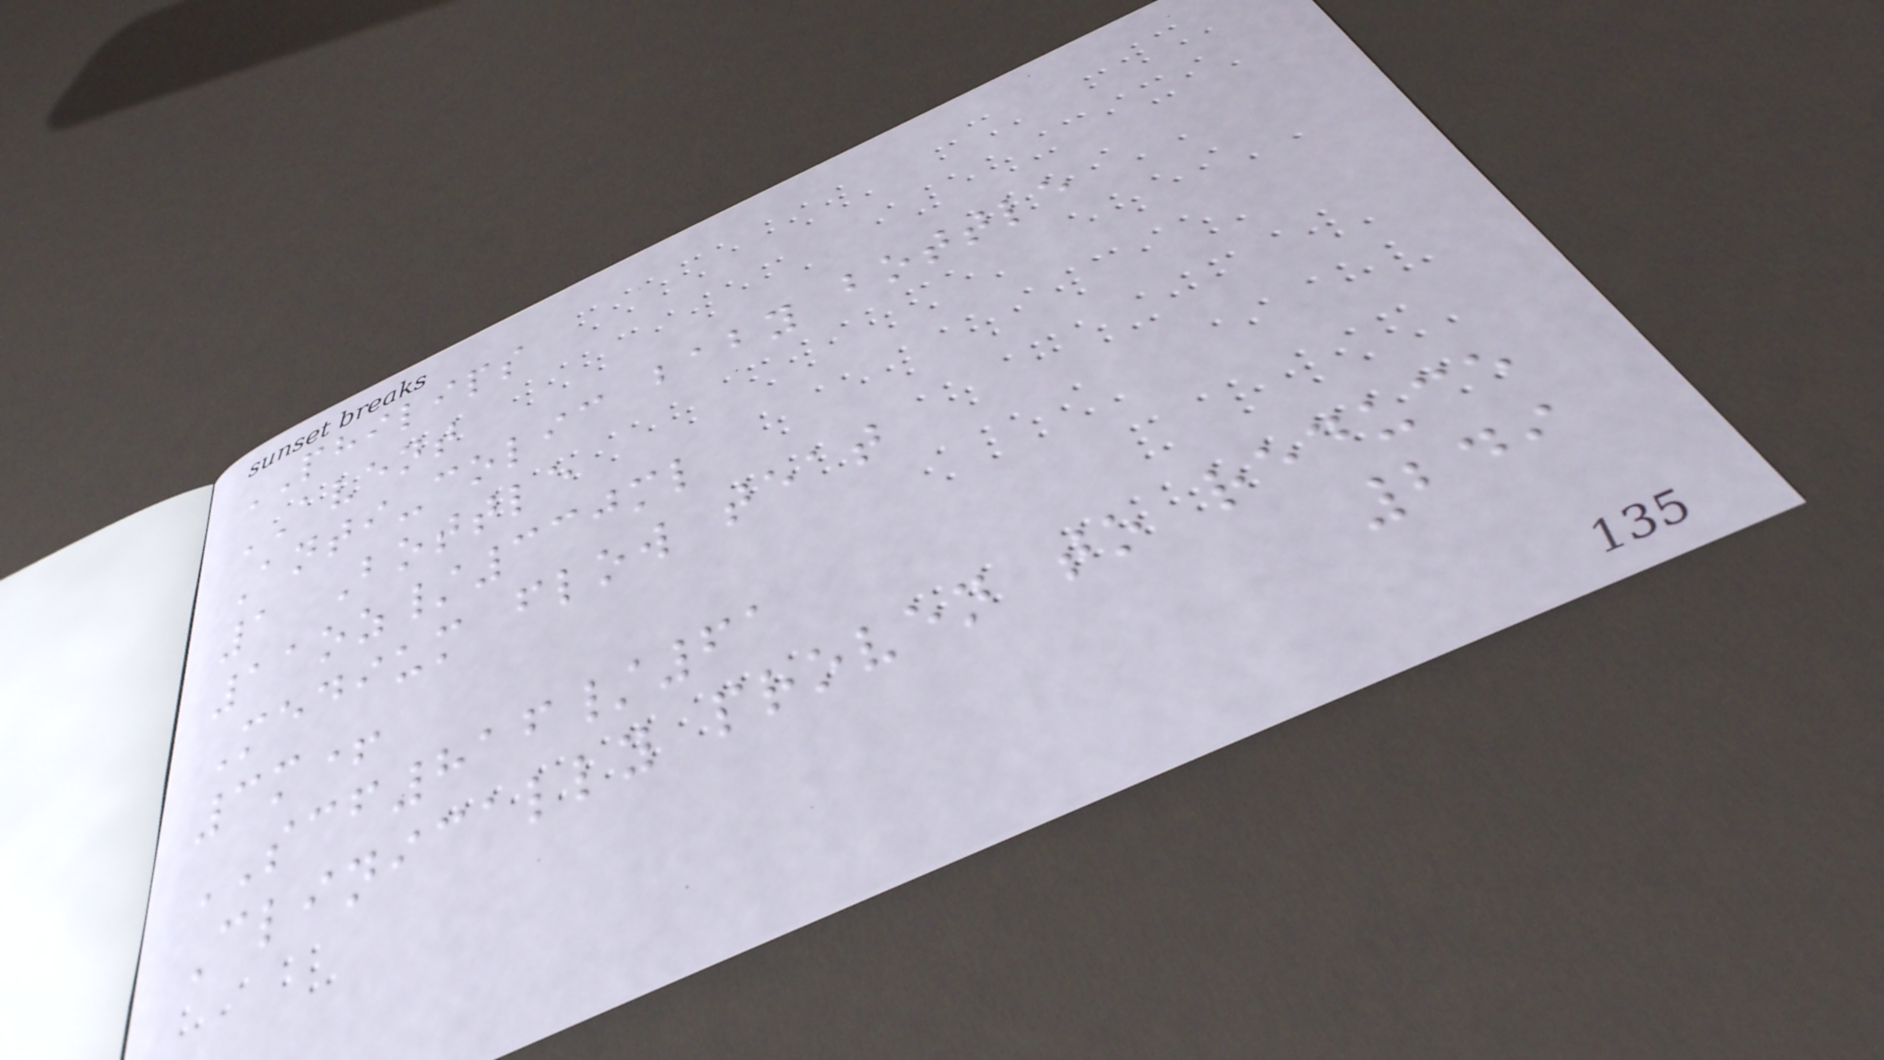PHILIPS
AVENT
Anti-colic baby bottle
1 Bottle
11oz/330ml
Medium flow teat
3m+
SCF816/61
Clinically proven to reduce
249
